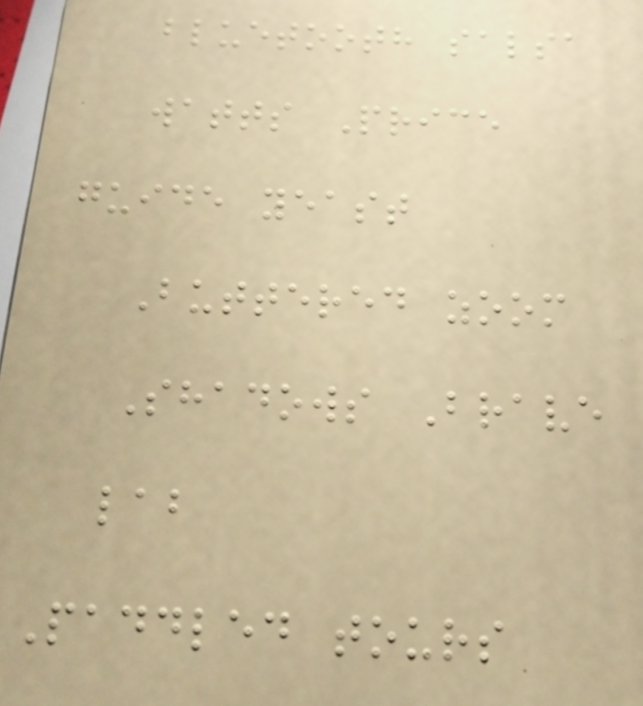bluetooth salsa
watts Price
guide yeast
Buttered zoom
Shadows Brave
lab
Paddled tours
